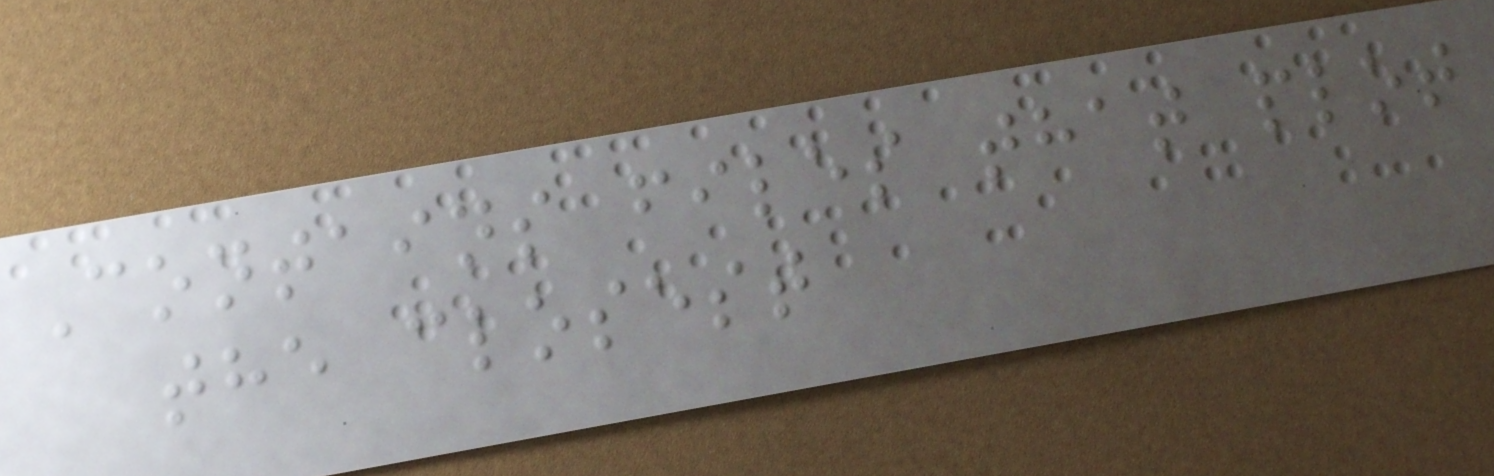Contains files that plot
the closest
